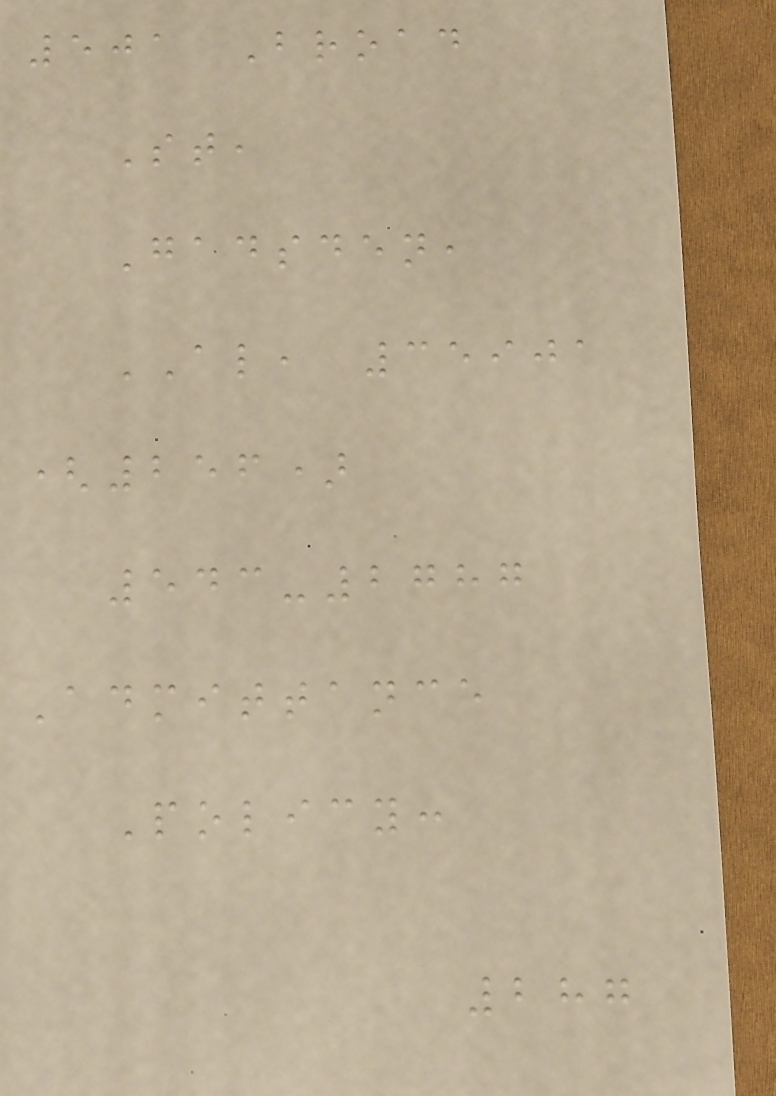501 Broad
St,
Gadsden,
AL, 35901
(256)
543-2787
Admittance
Policy:
287
